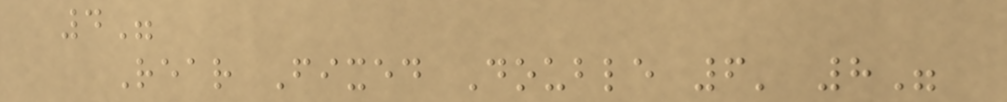4"
Rear Fixed Double 6' 8"
